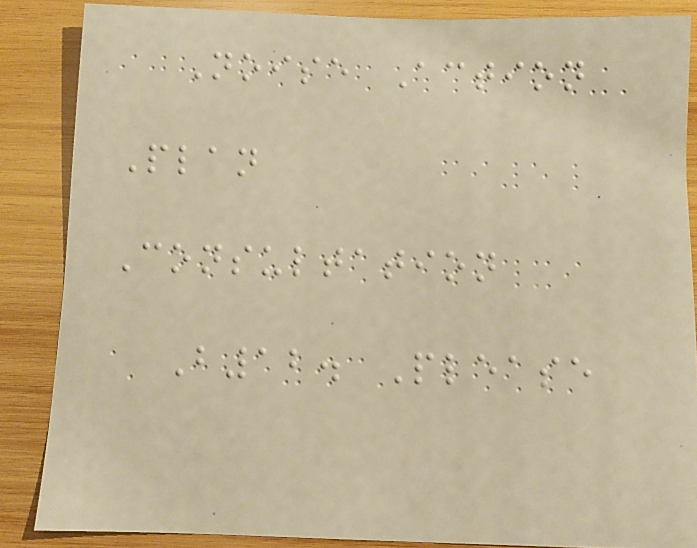Noise Action
Plan
Consultation
B12. Please
